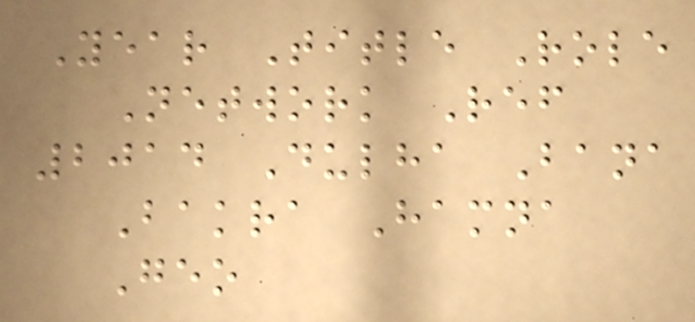Year Title Role
Network Ref
2014 Dulha Bana
Bakra Hamna
Geo
